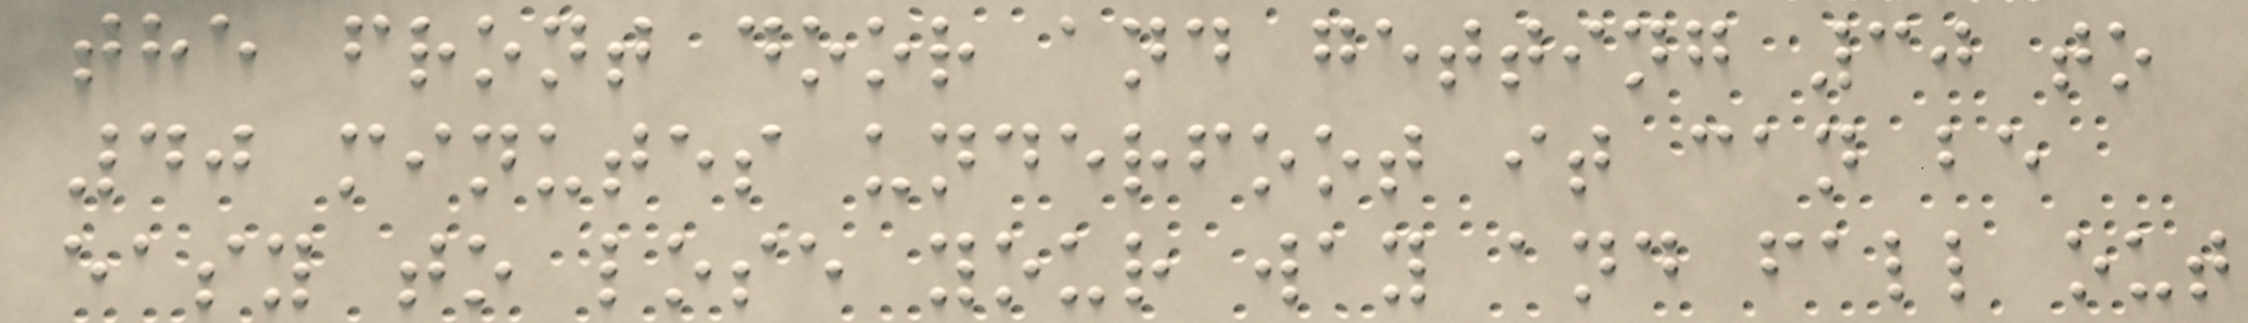the front door and getting 30 to
40 minutes underfoot it can be
easy to lose your way and fall out
